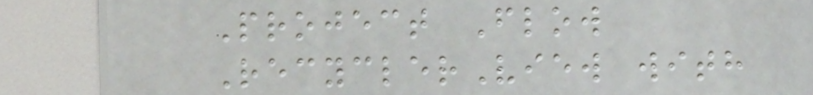Project Flow
RecyclerView with
